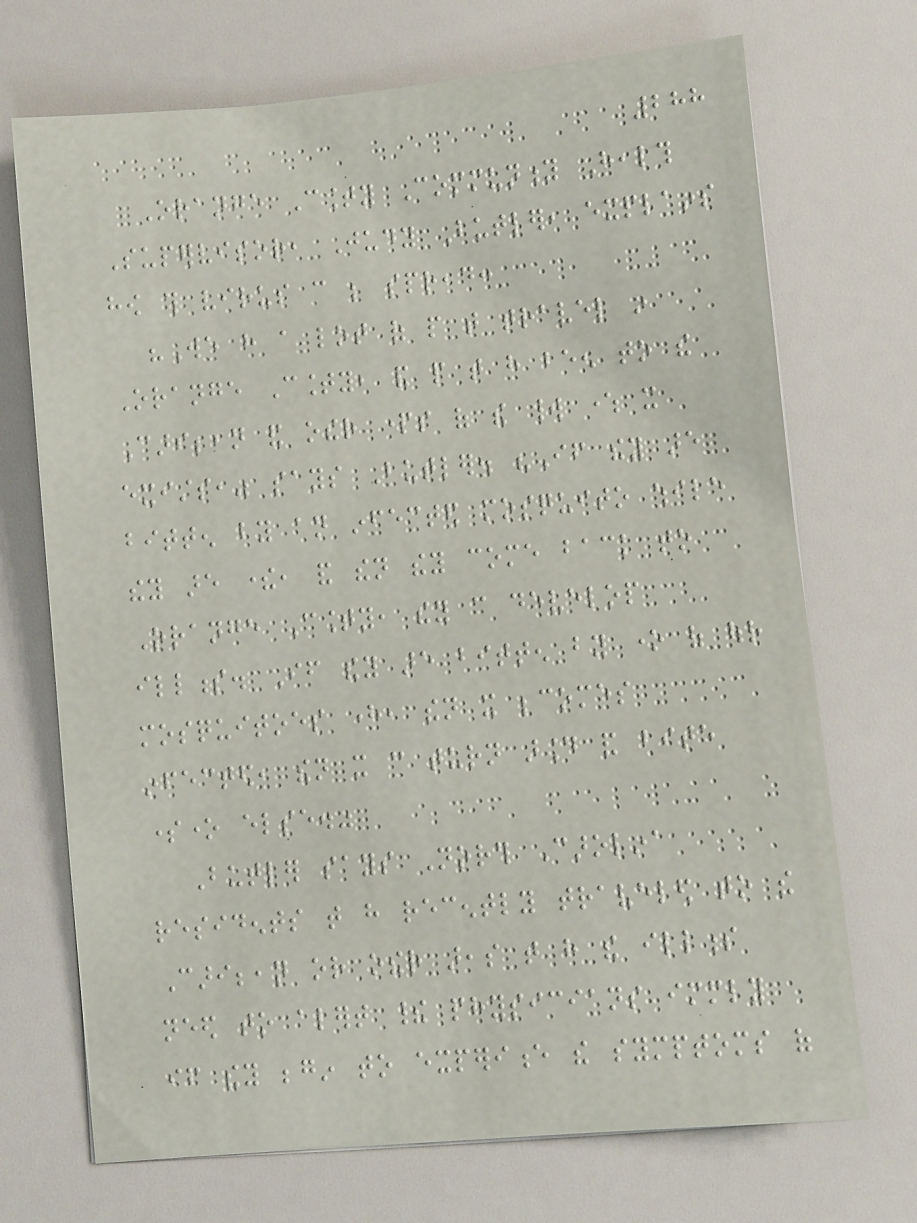288
Orange County Community Health
Supervisor, Judy Butler, explains
how this virus can be spread:
"We have a lot of people that travel in
Orange County, and people that have been to the
Caribbean and other parts of the world where it
exists," says Butler. "If they are
bitten by an infected mosquito while
they are there, and then they come back to
Orange County, they can develop
illness. If they are bitten by one of our
mosquitoes here, then it becomes
infected, then it can turn around and bite
someone else."
Butler says North Carolina
residents that have recently traveled to the
Caribbean or other areas that have the illness
need to alert their physicians immediately
if they begin to experience the symptoms of
